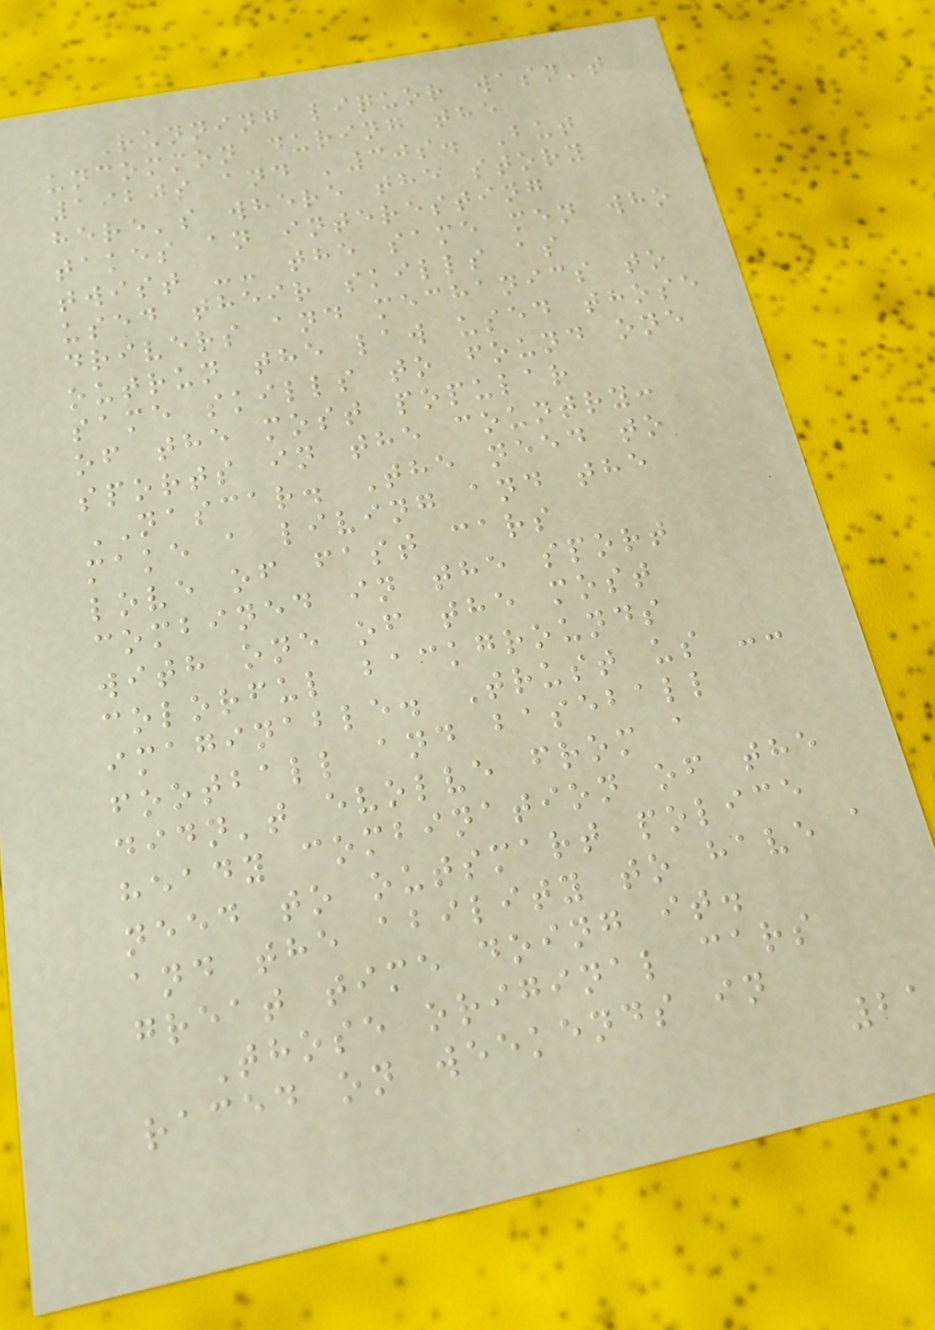Running liquor wasn't
uncommon during the
1920s and '30s. But
here's where the story
takes an interesting
twist -- the same men who
used their skills as
drivers and mechanics to
outrun the law used those
same skills to found one
of the most popular
sports in the country:
NASCAR. The need to
make a living and the
love of fast cars
combined in the sport
with one of the most
colorful backgrounds
imaginable. Trust us --
football and baseball
didn't evolve from a
heady combination of the
need to outsmart police
and the ability to have a
great time doing it.
Those original cars
raced on weekends in
21
